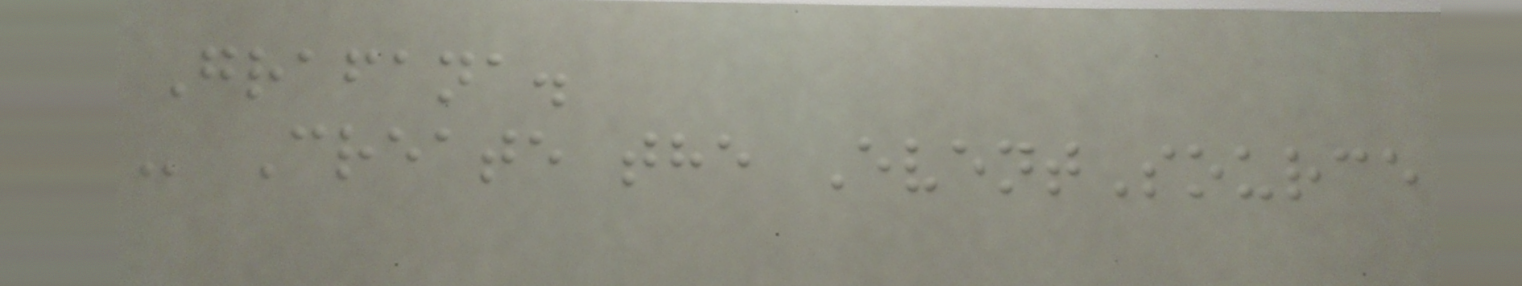Grafana.
- Create the EventSource
